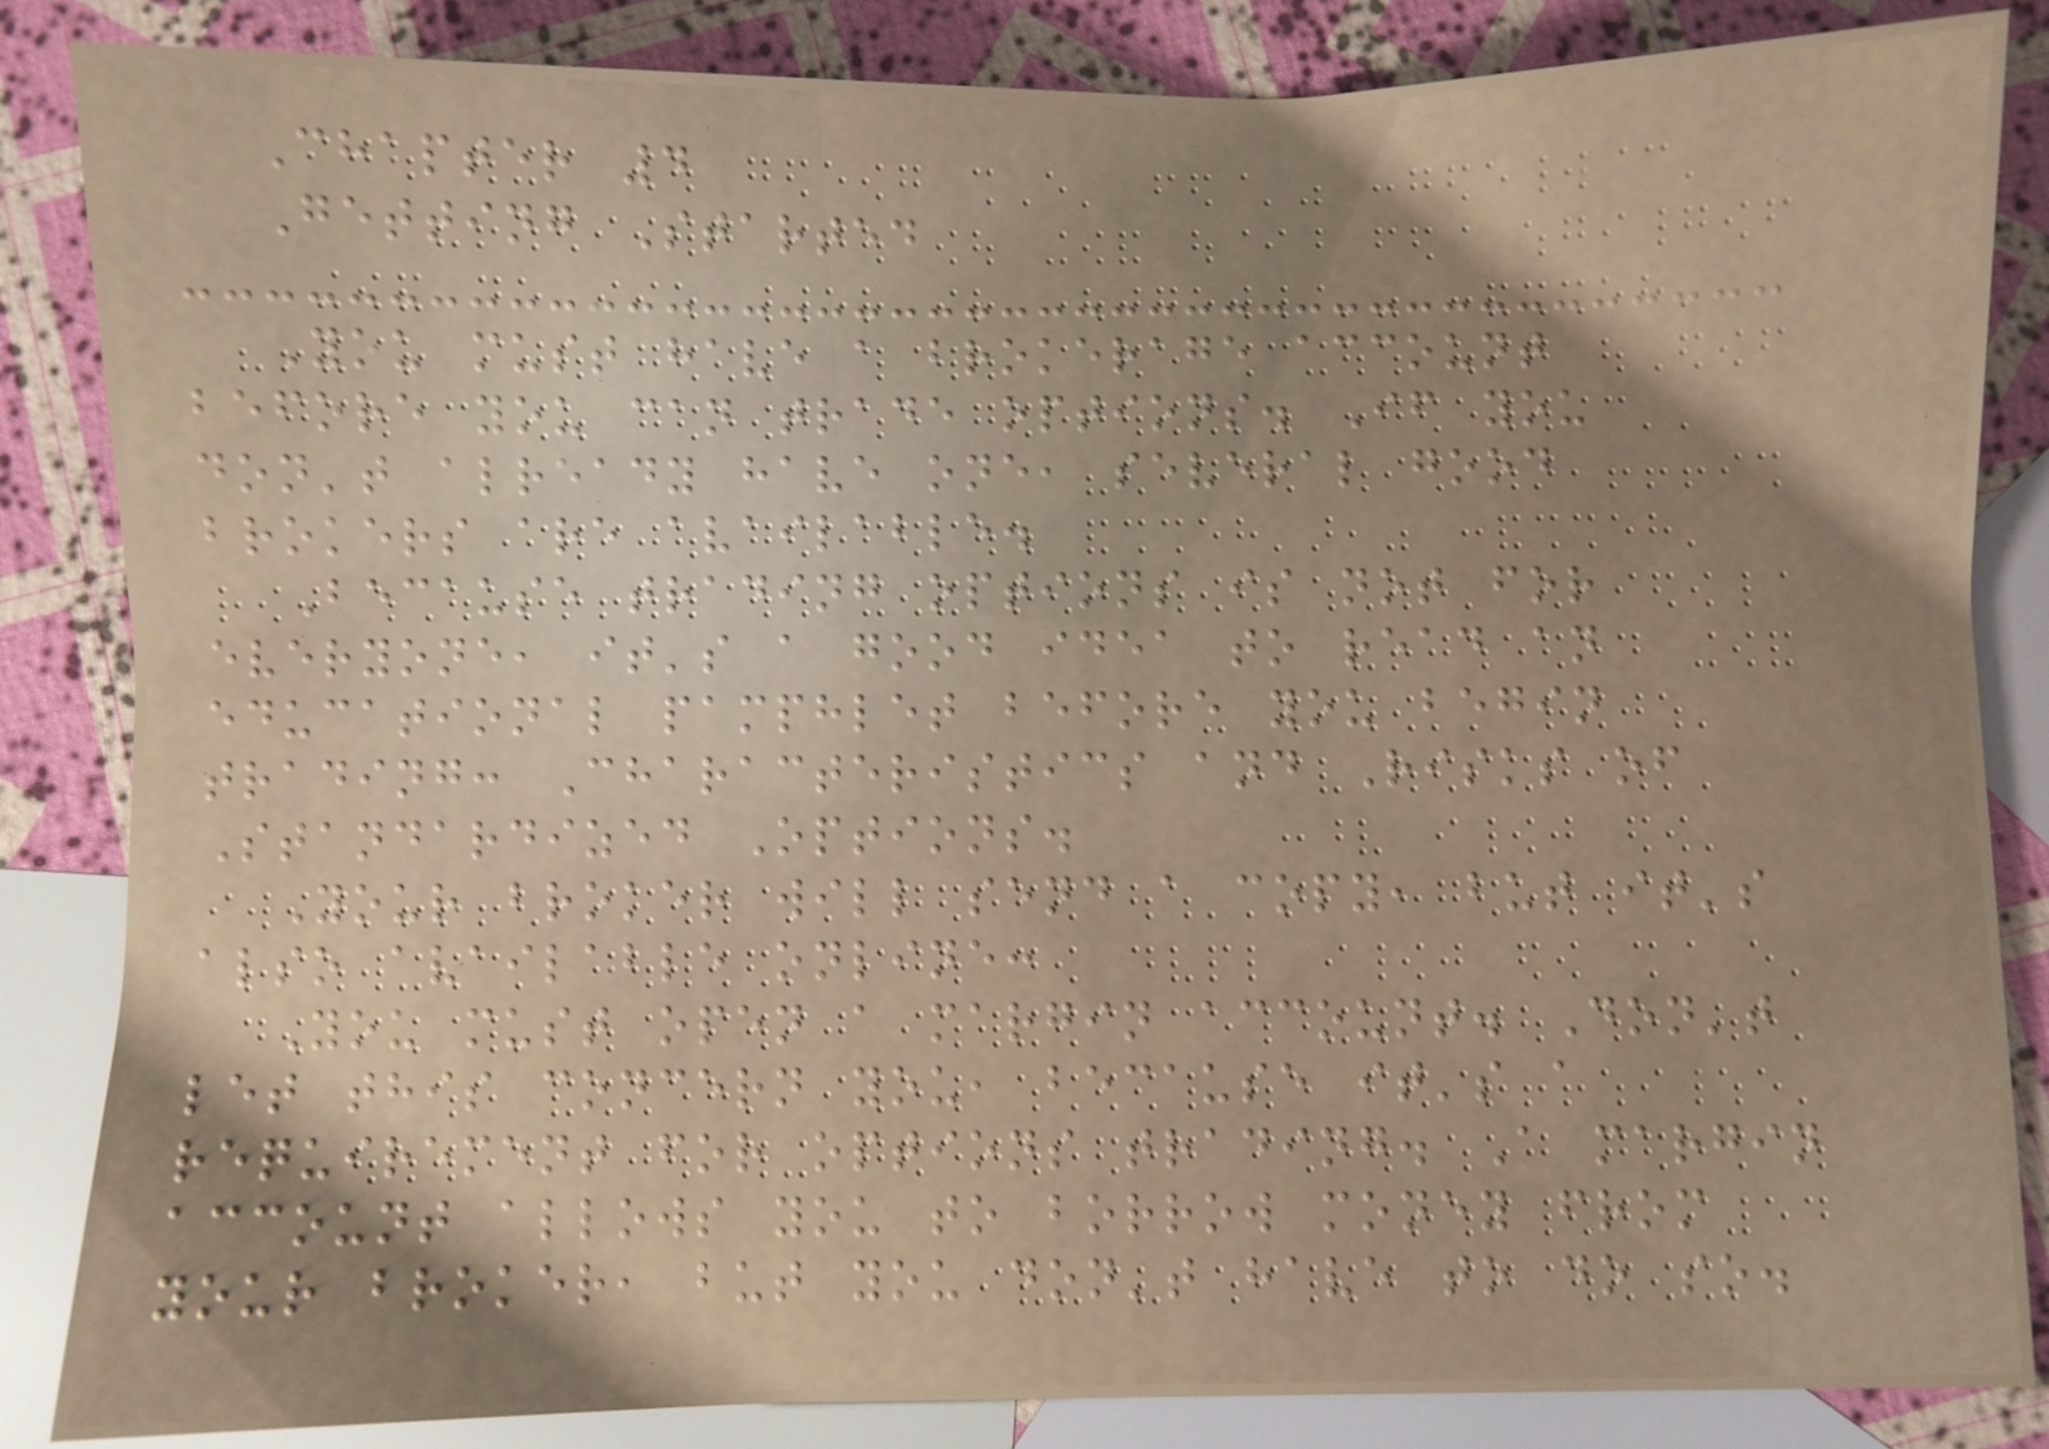Chapter 4
Getting Started
You must have a brokerage account
before you can trade options. If you
don't already have one, several good
brokers are available.
Because trading options is not for
everyone, it's a good idea to read an
educational pamphlet before you begin
trading: Characteristics and Risks of
Standardized Options.
Your broker will send a copy, but it's
also available online:
You must open a margin account. Don't
let this concern you, because it's a
requirement for options trading. A margin
account allows you to borrow money from
your broker, but you don't have to do so.
